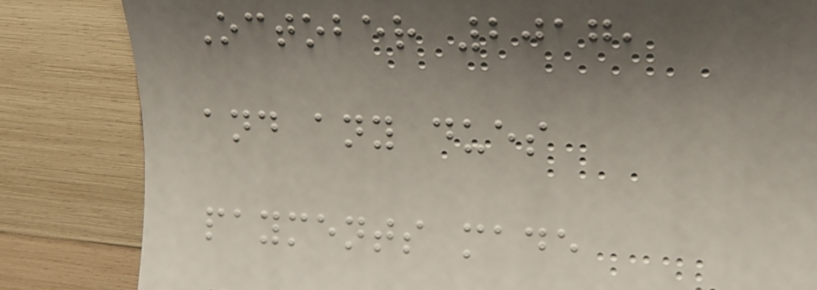October 2017,
and any dues
payments made
